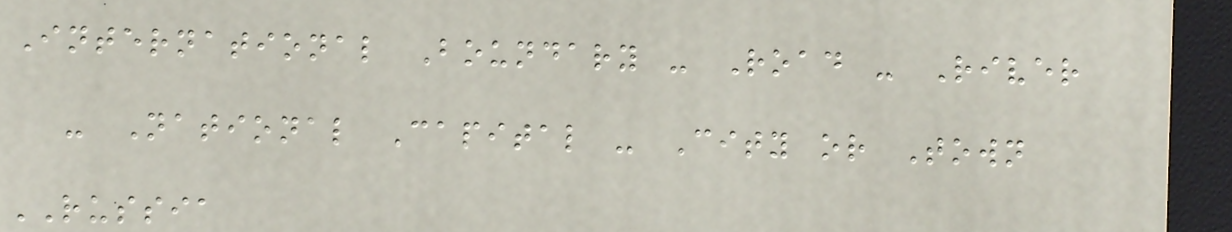International Boundary - Road - River
- National Capital - City or Town
RUSSIA
